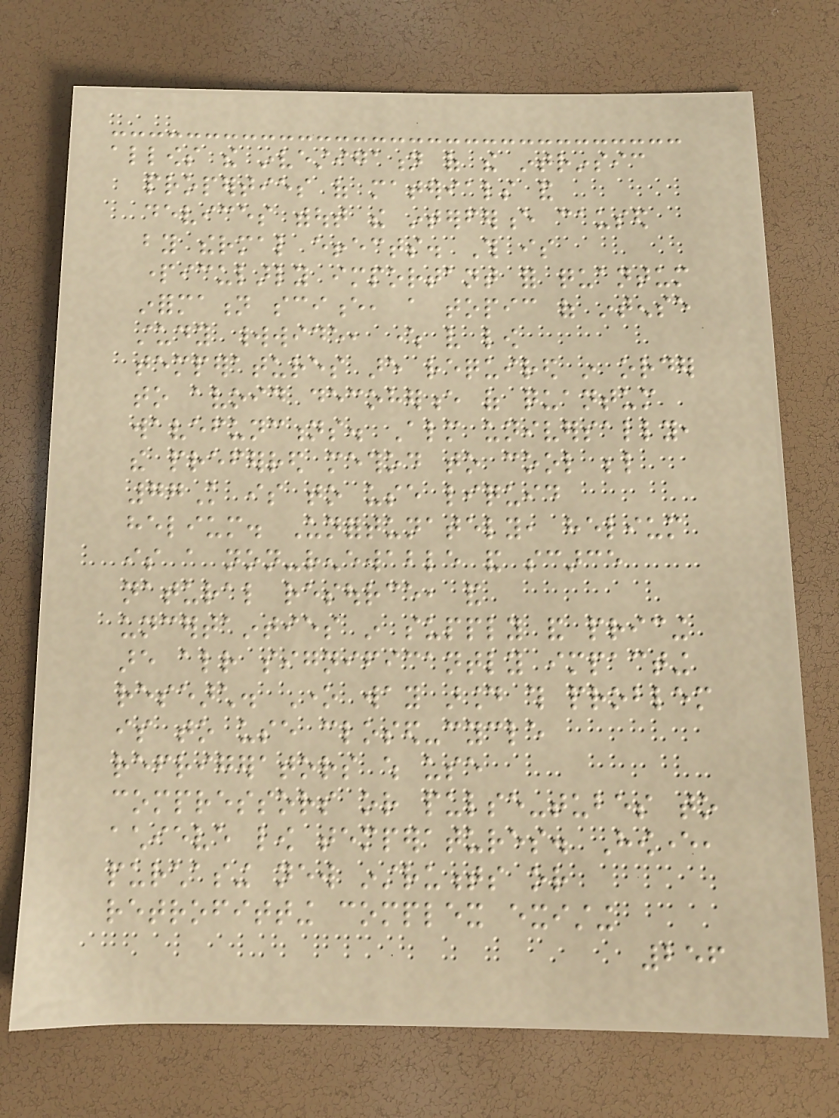allows the investigation of the intrinsic
properties of materials and
devices without the interference caused
by thermal effects. This is
particularly important for quantum
information science, a topic of intense
study worldwide, where very low
temperatures are required in order
to avoid decoherence of quantum
wavefunctions. Almost universally,
the preferred method to cool below
77K is to use liquid
helium. Unfortunately, helium
is a non-renewable and scarce
natural resource, and
uncertainties in supply and pricing
are already significantly impacting
research. One way around this problem
is to use closed-cycle
refrigerators which use
compressors or pulse-tubes to
achieve low temperatures. However,
purchasing new instruments or
retrofitting complex existing
256
